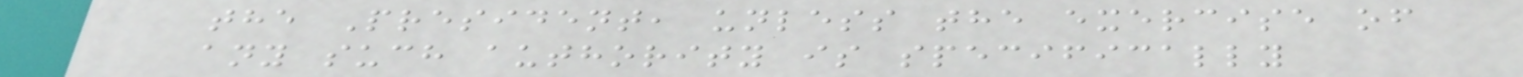the President, unless the exercise of
any such authority is specifically
